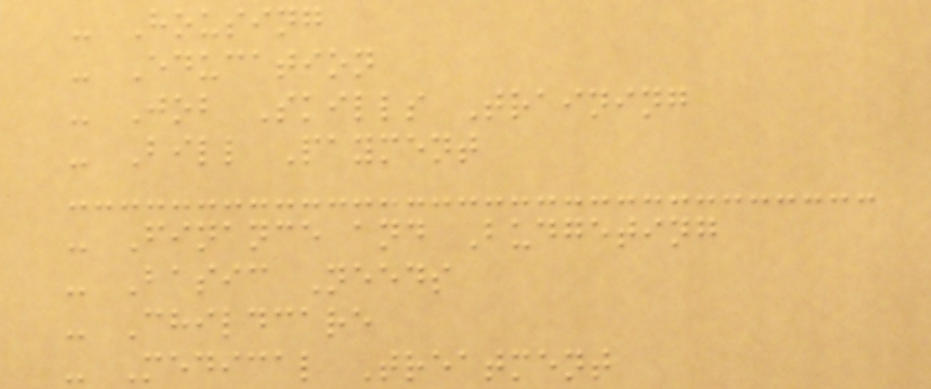- Housing
- Education
- Job Skills Training
- Bill Payment
- Finance and Budgeting
- Basic Needs
- Childcare
- Medical Treatment
